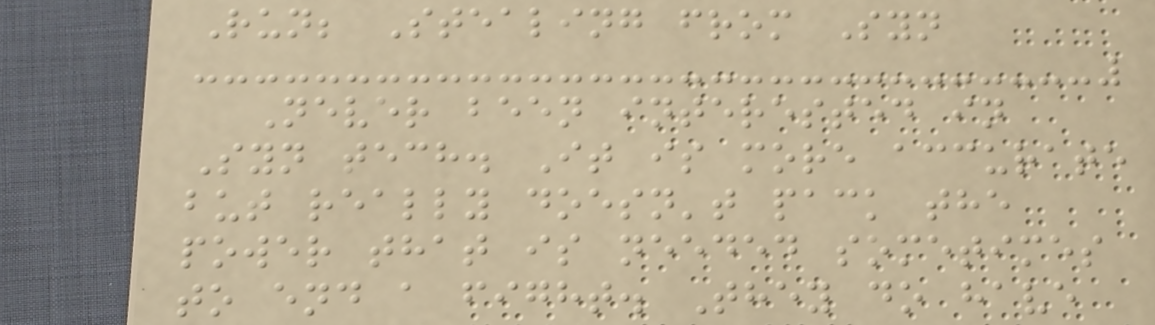Run; Stealing from Syn
Never been interested in
Syn tech. It is more accurate
but really doesn't pack the
power that is needed sometimes
to end a fight. They do have
